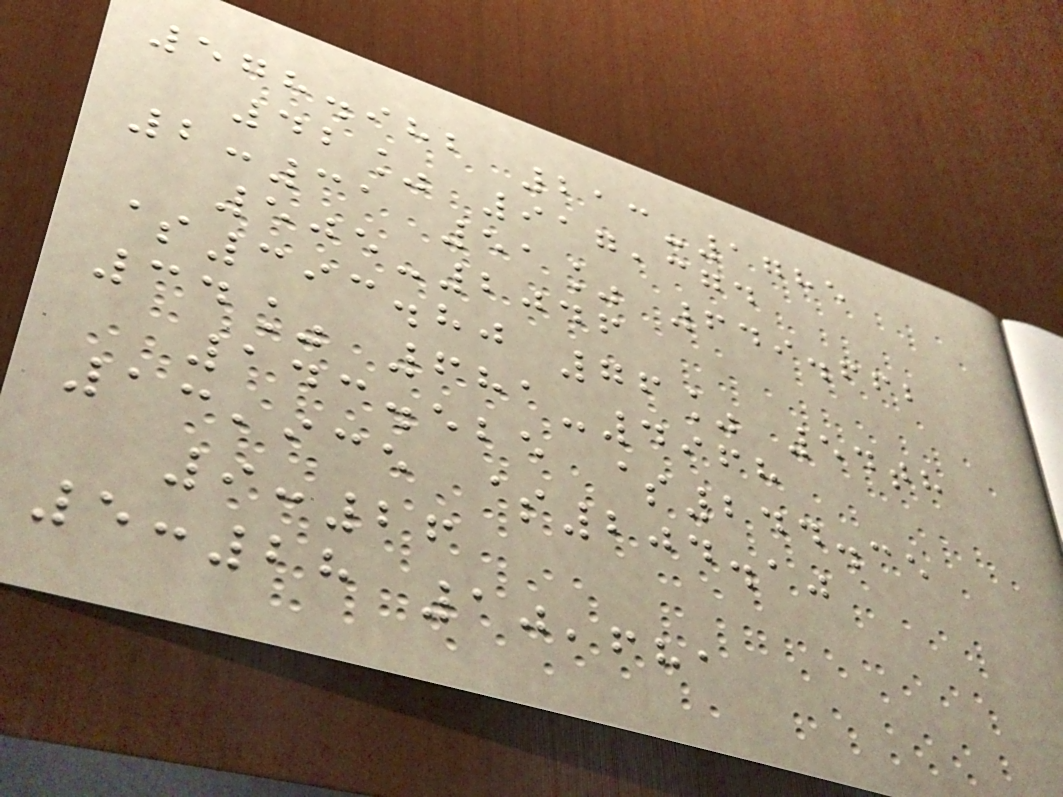578.982 213-1785
42% 917,374
2:31 51% 649.662
505-2046
$393.80 76% 54th
34% 681-4968
143.525 $244.35
13,935 $204.10
9:26
5:28 10,681
